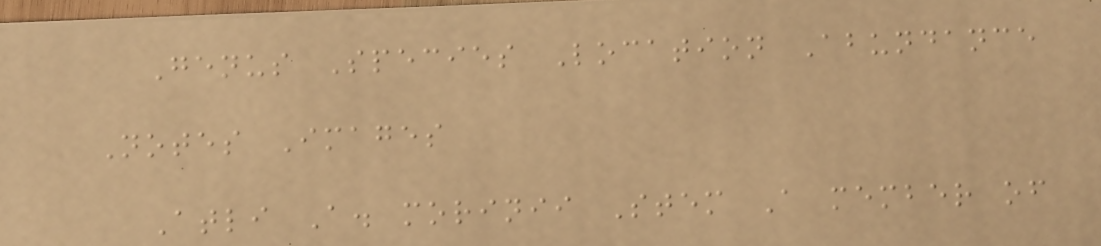Genus Species Location Abundance
Notes Images
Atli A. morinii Stem A member of
